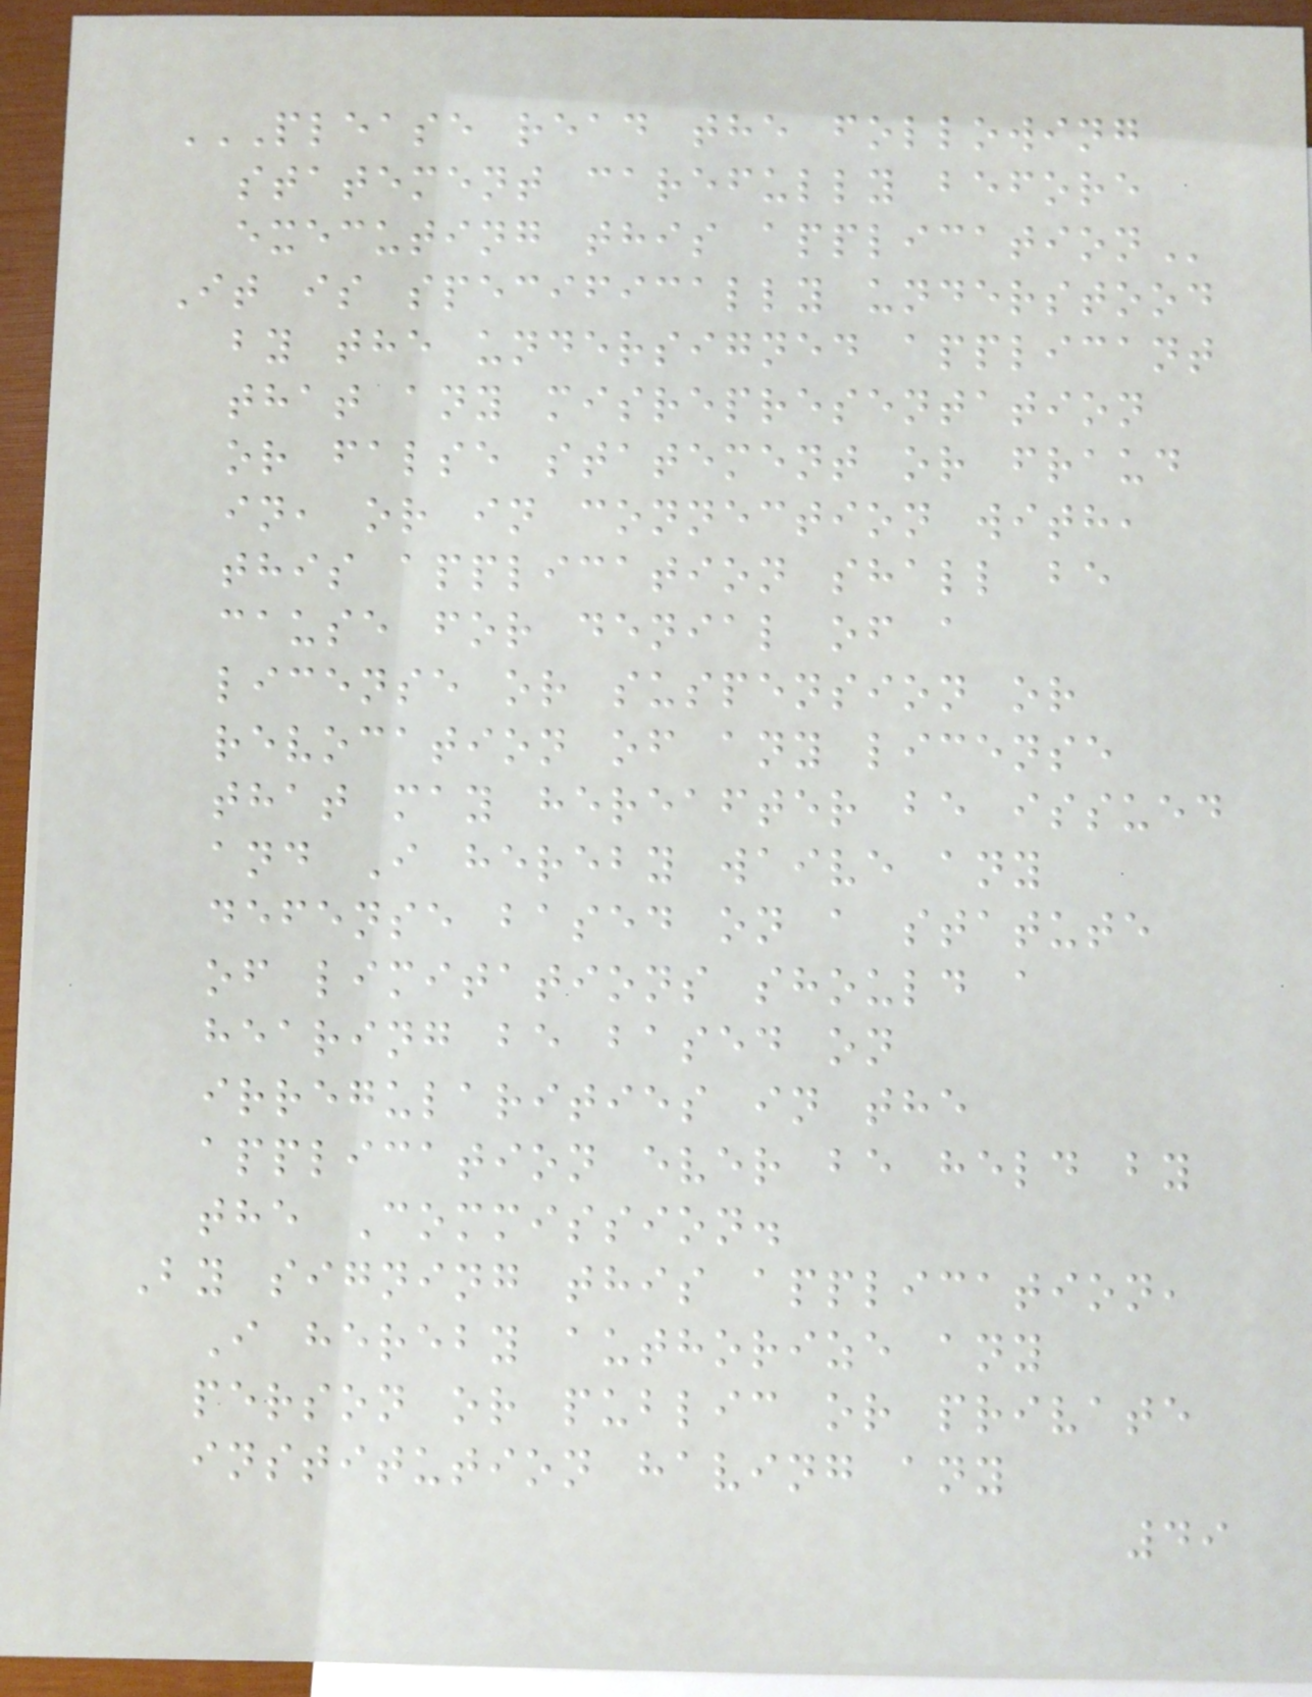PLEASE READ THE FOLLOWING
STATEMENT CAREFULLY BEFORE
EXECUTING THIS APPLICATION
It is specifically understood
by the undersigned applicant
that any misrepresentation
or false statement or fraud
in, or in connection with,
this application shall be
cause for denial of a
license or suspension or
revocation of any license
that may hereafter be issued
and I hereby waive any
defense based on a statute
of limitations should a
hearing be based on
irregularities in the
application ever be held by
the Commission.
By signing this application,
I hereby authorize any
person or public or private
institution having any
49
